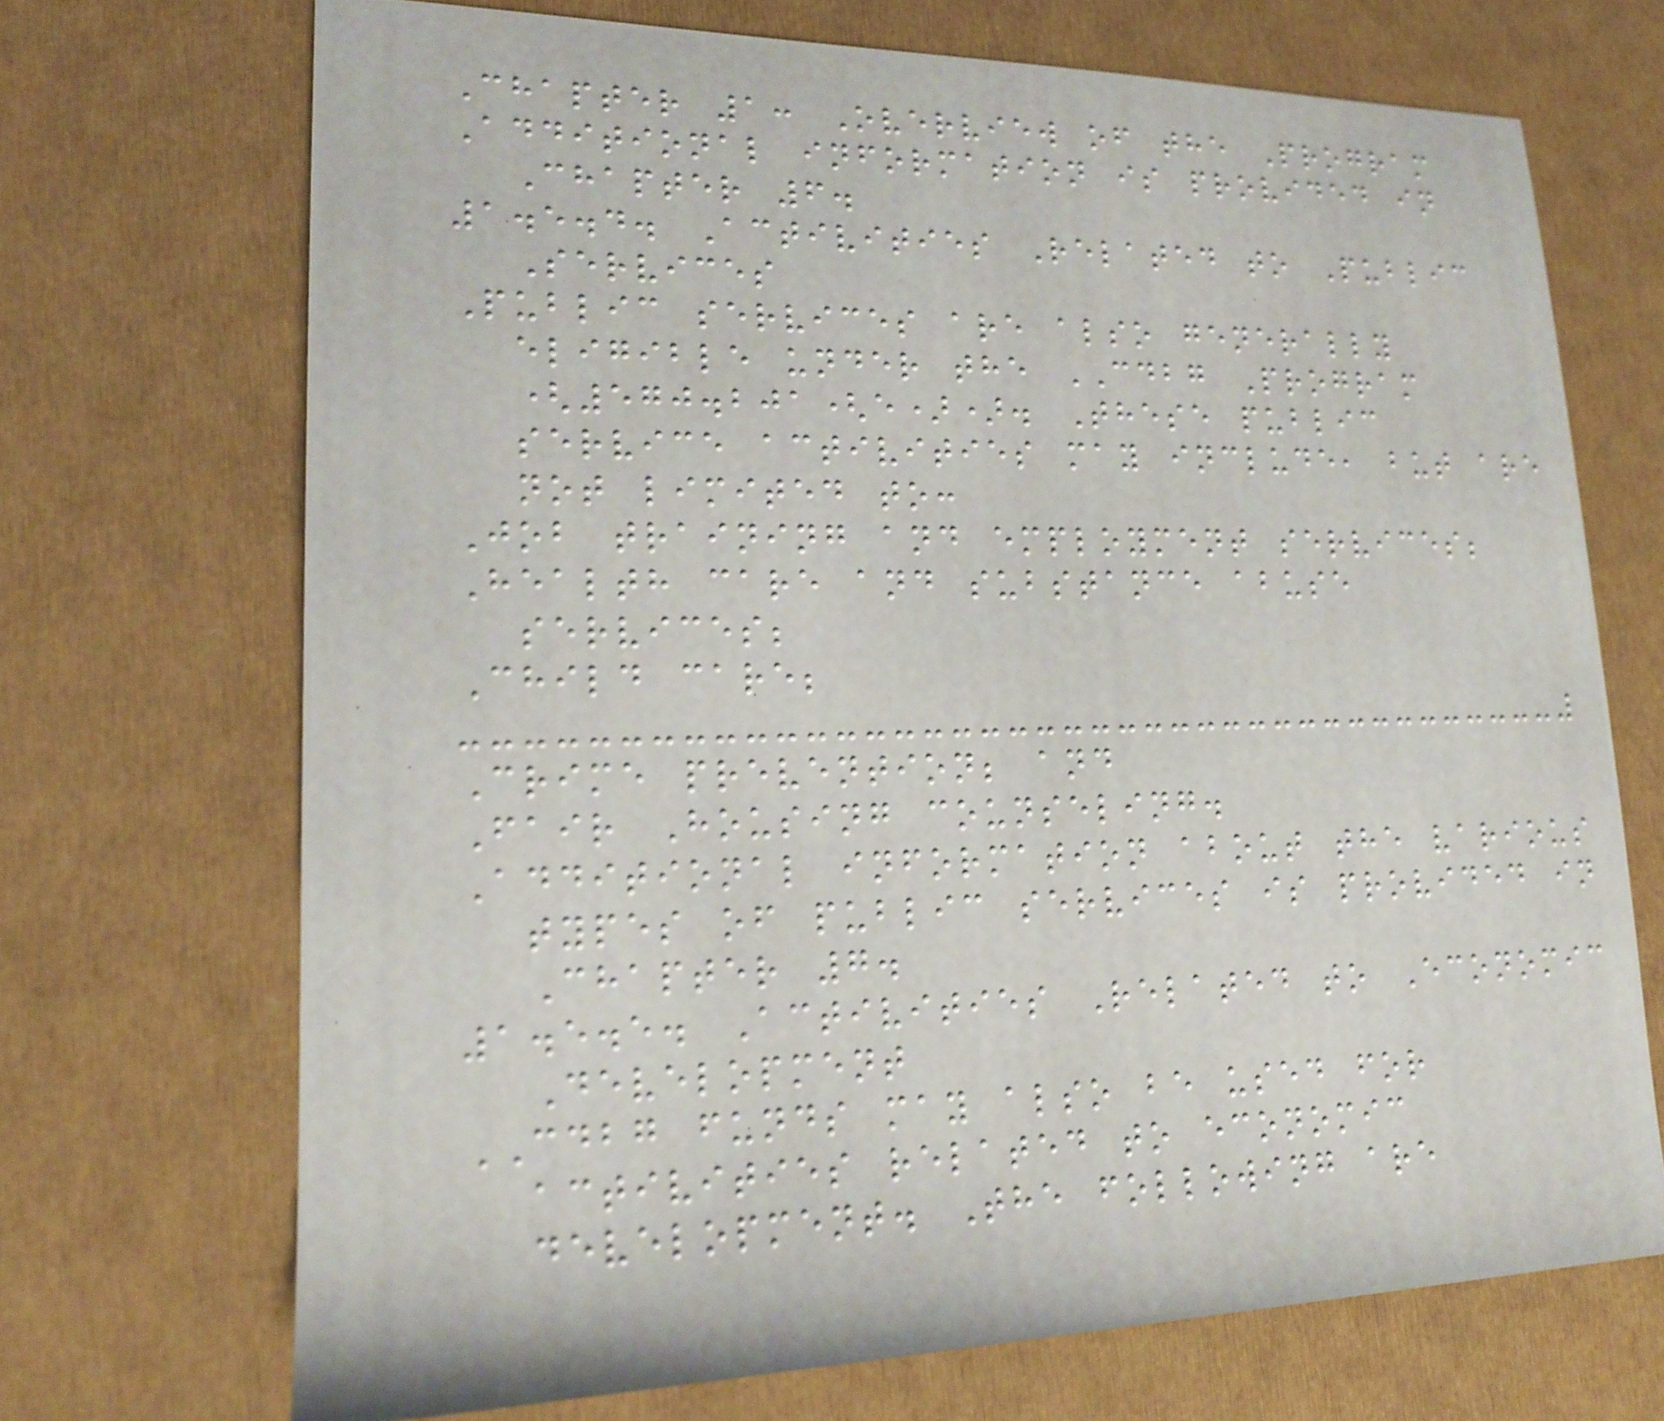Chapter 1: Overview of the Program
Additional information is provided in
Chapter 6.
1.5.4. Activities Related to Public
Services
Public services are also generally
eligible under the CDBG Program
(570.201(e)). These public
service activities may include, but are
not limited to:
Job training and employment services;
Health care and substance abuse
services;
Child care;
Crime prevention; and
Fair Housing counseling.
Additional information about the various
types of public services is provided in
Chapter 7.
1.5.5. Activities Related to Economic
Development
CDBG funds may also be used for
activities related to economic
development. The following are
